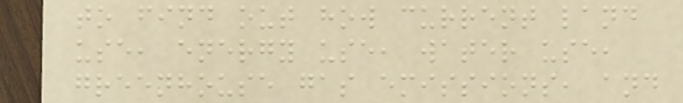to find out how current land
use, energy use, water use,
greenhouse gas emissions, and
